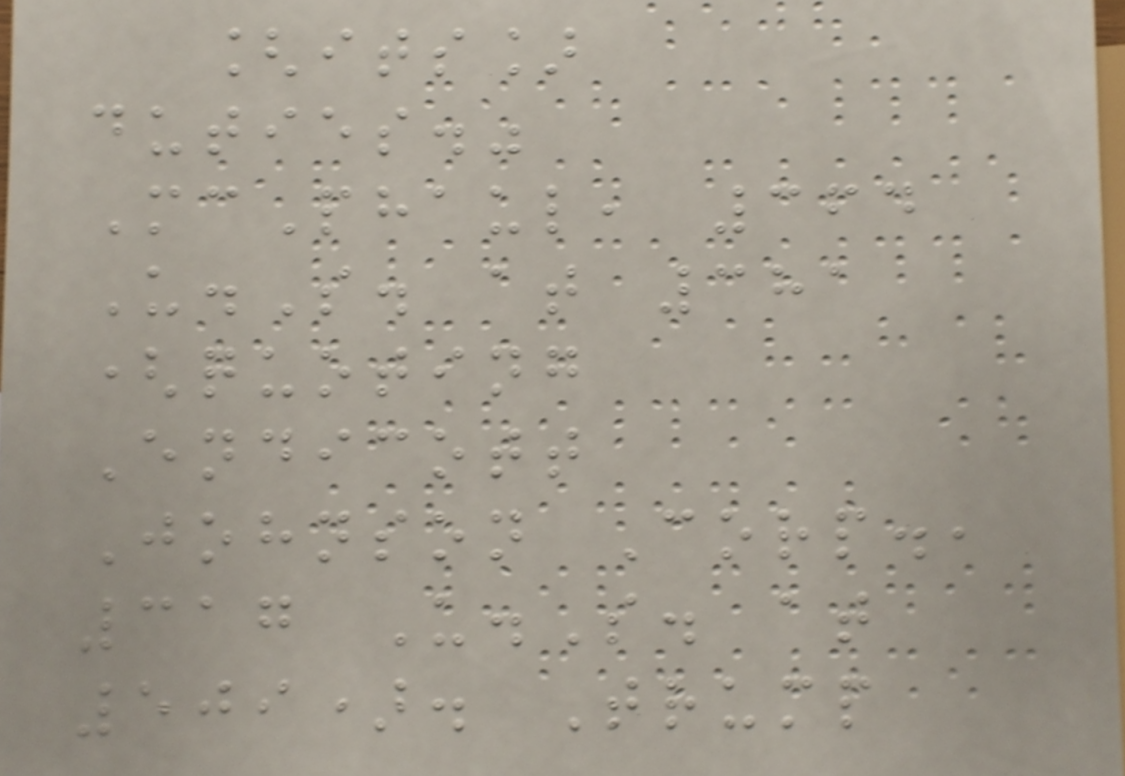[its]
duties."
McPhaul, 364
U.S. at 381
(quoting
Endicott
Johnson Corp.,
317 U.S. at
509). Trump
